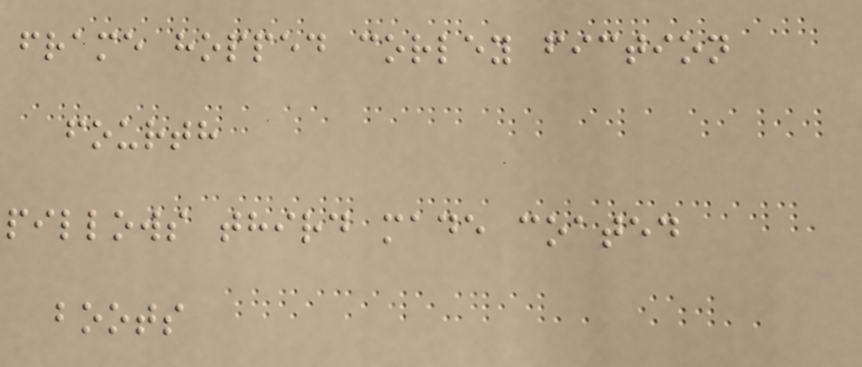frame hopped corley fiction
fourth
pillows third made coated
boots
